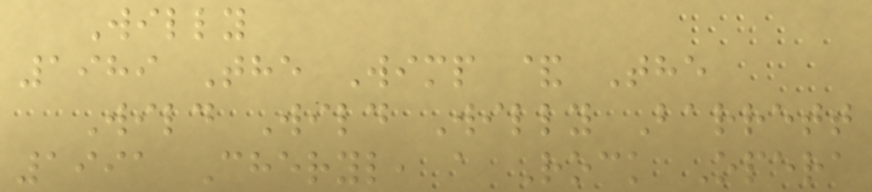Willy
1989 The Wimp & The
Wild Wild Willy Barrett
1991 Cheryl, a Rock Opera
